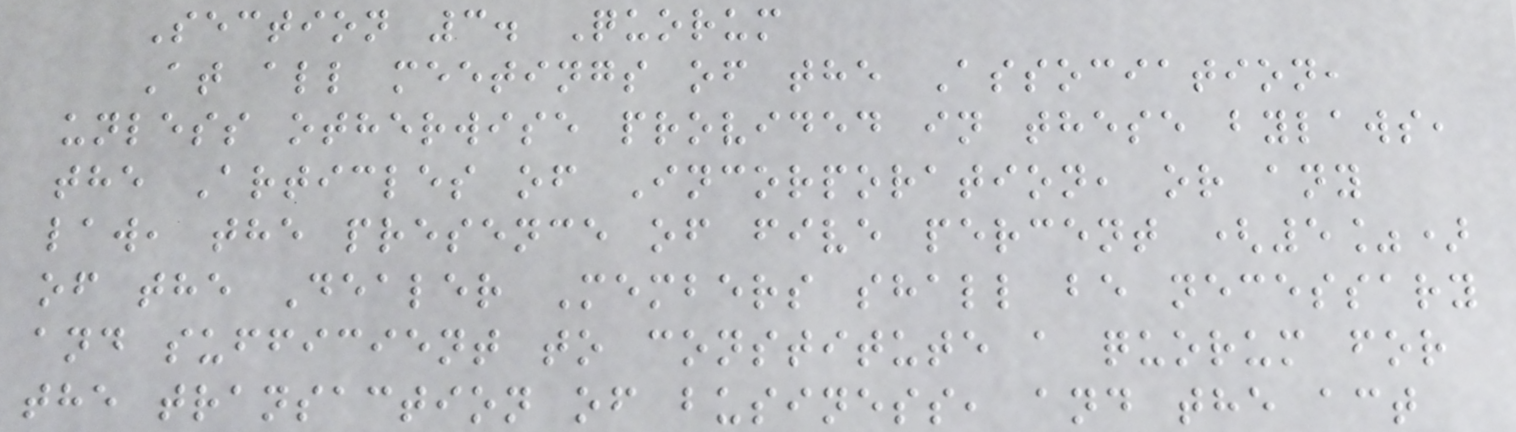Section 3. Quorum
At all meetings of the Association,
unless otherwise provided in these bylaws,
the Articles of Incorporation, or any
law, the presence of five percent (5%)
of the Dealer Members shall be necessary
and sufficient to constitute a quorum for
the transaction of business, and the act
